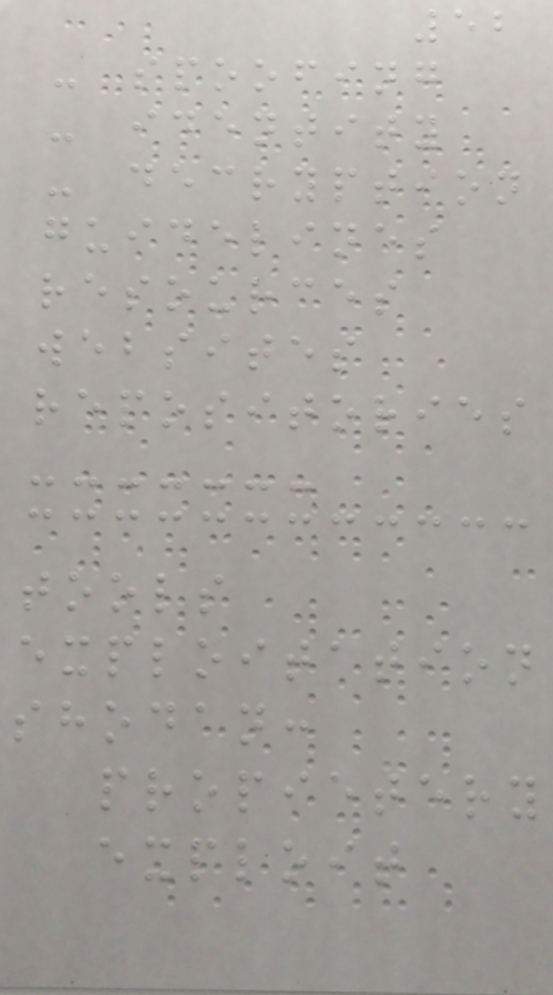52
- spoofing
- identity
- decryption
guidelines
resources
websites
repositories
tools
exploitation
shodan:
propietery
exploit
